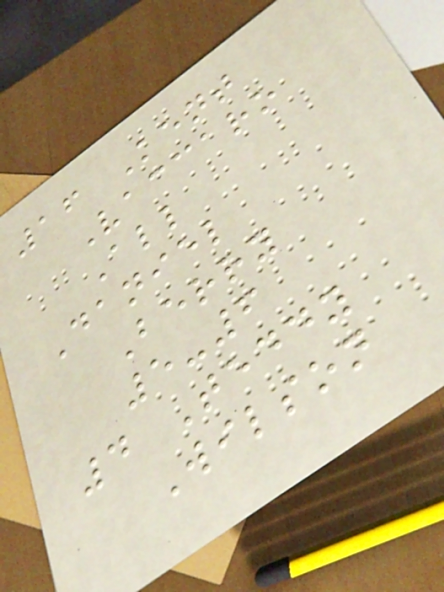16 Kent
Vaccaro
All
Daniel
Berry
5-6
4 Teddy
Wilson
